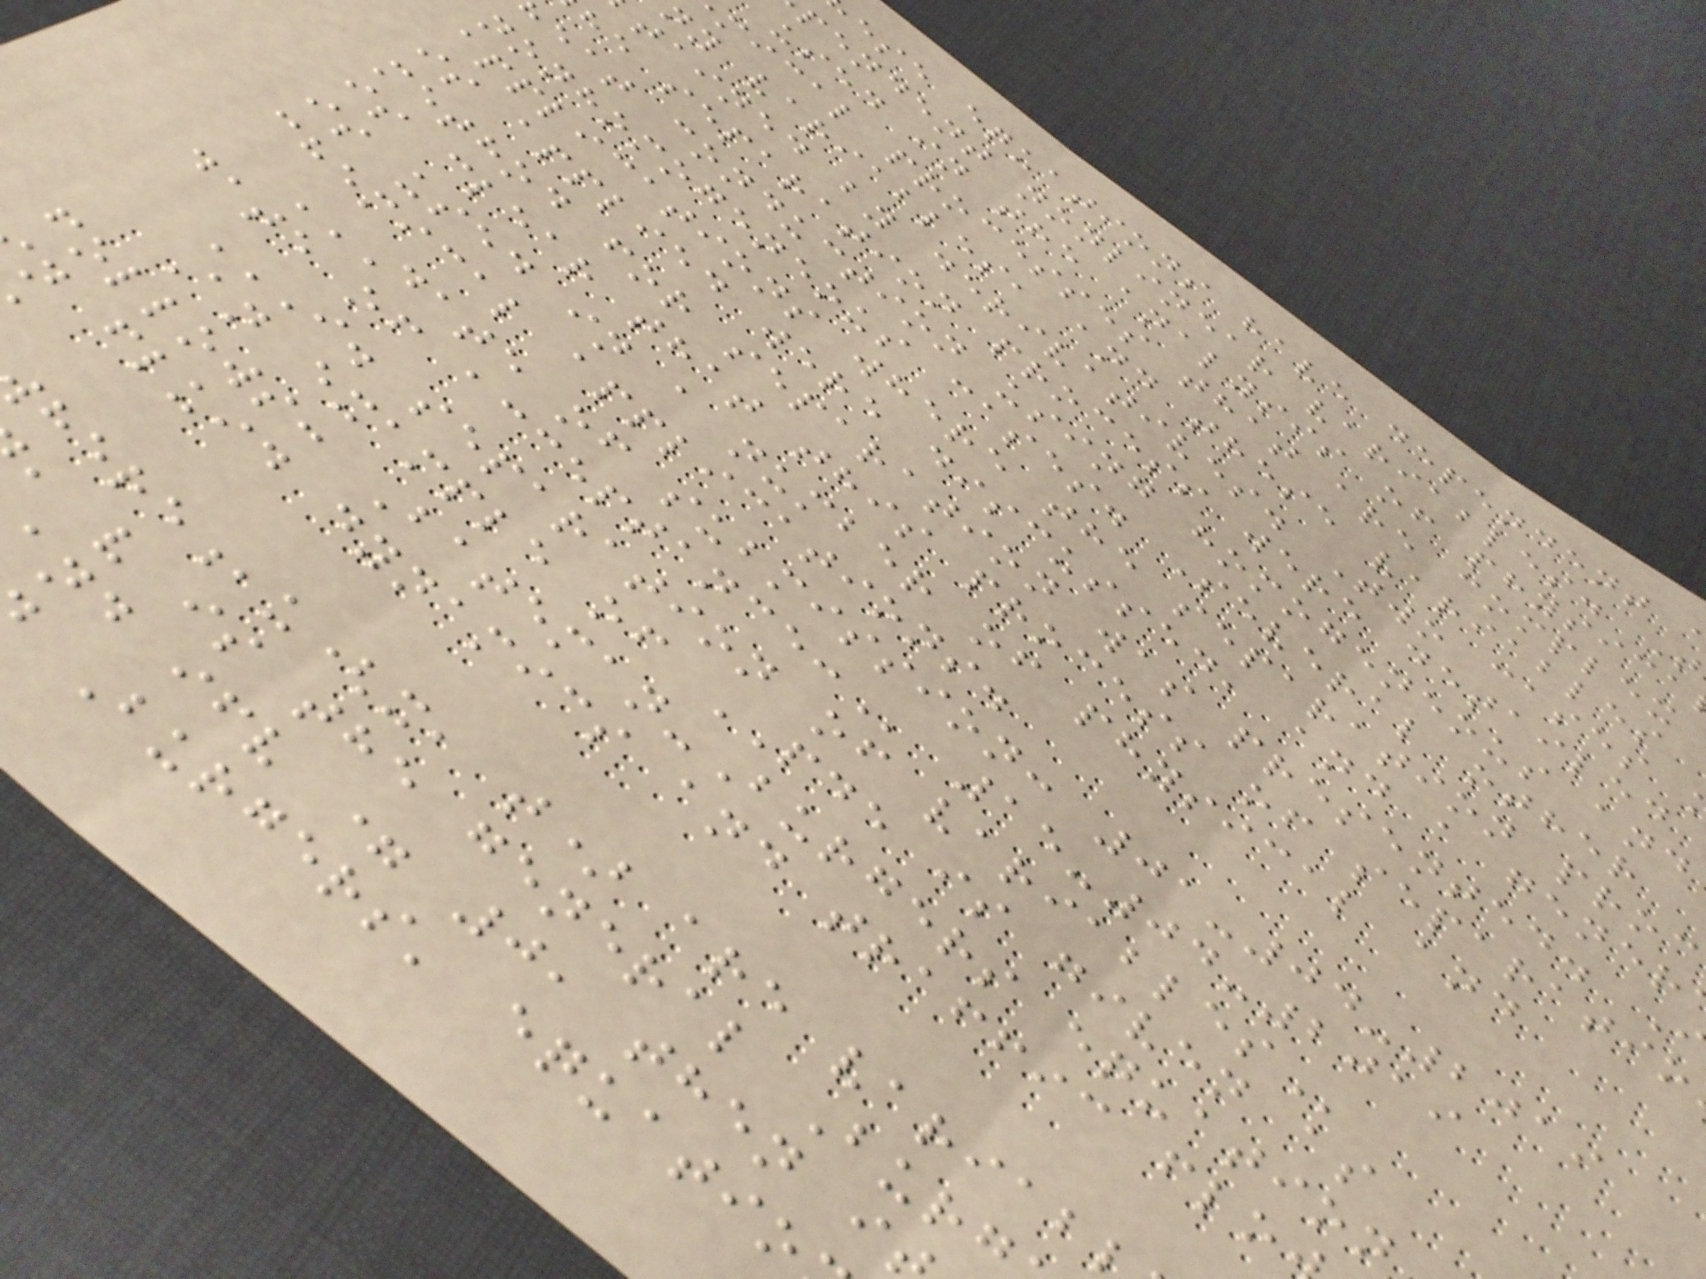ese equations have dependent
pendent nonlinear variables. T
used in the analysis of physica
mical processes that are complex
ny variables, and these variables
tained by derivatives. Two cases
he separation process were detailed
eat conduction using homogeneous and
nonhomogeneous cases. Several other
applications where the separation proc
is applied were discussed, and a gener
method for separation was presented.
is clear that this process of separatio
is used in a number of physical and
chemical applications.
DATE OF SUBMISSION: 01-04-2019
I. SEPARATION OF VARIABLES
An example of PDE is given as
follows: Bateman-Burgers equation
n fluid dynamics and traffic flo
here,u(x, t) are variab
, v is the general Burg
nd ifv = 0, then i
Burgers' equatio
